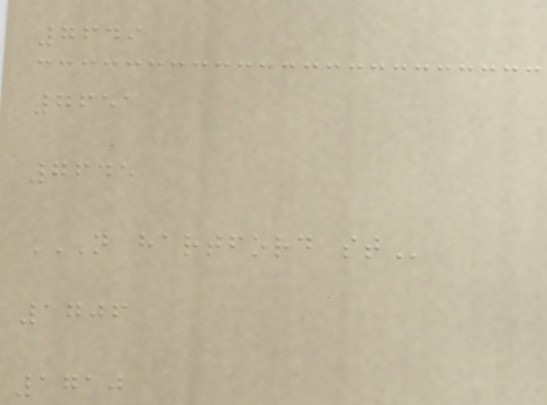7649
7651
7645
N HARTFORD ST
1706
1710
